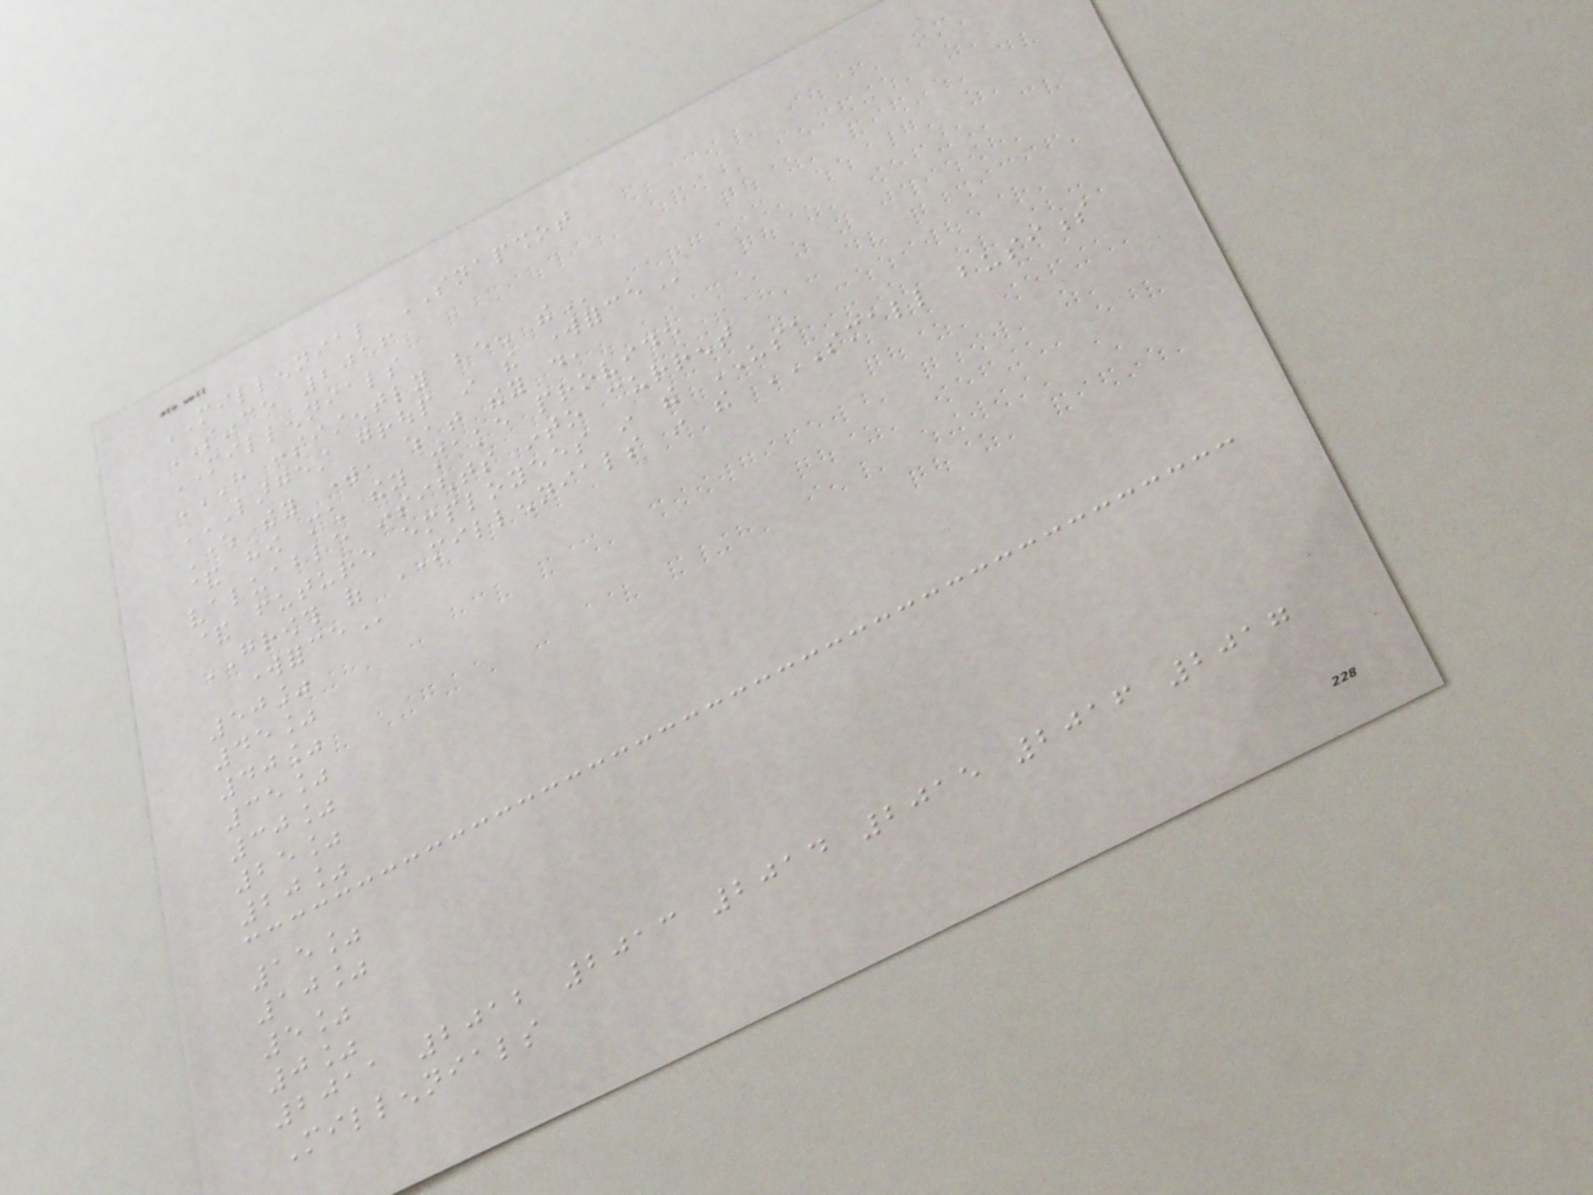MILLENNIAL SNAPSHOT
SINCE 2016
MILLENNIALS
HAVE CONSISTENTLY BEEN THE
LARGEST GROUP IN THE WORKFORCE
Where they work, what they do,
& how much they make provide
valuable insights into current
& future employees in the USA
GROWTH of MILLENNIALS in the SMALL BUSINESS
WORKFORCE
50%
45%
40%
35%
30%
25%
20%
15%
10%
5%
0%
2011 2012 2013 2014 2015 2016 2017
Millennials
